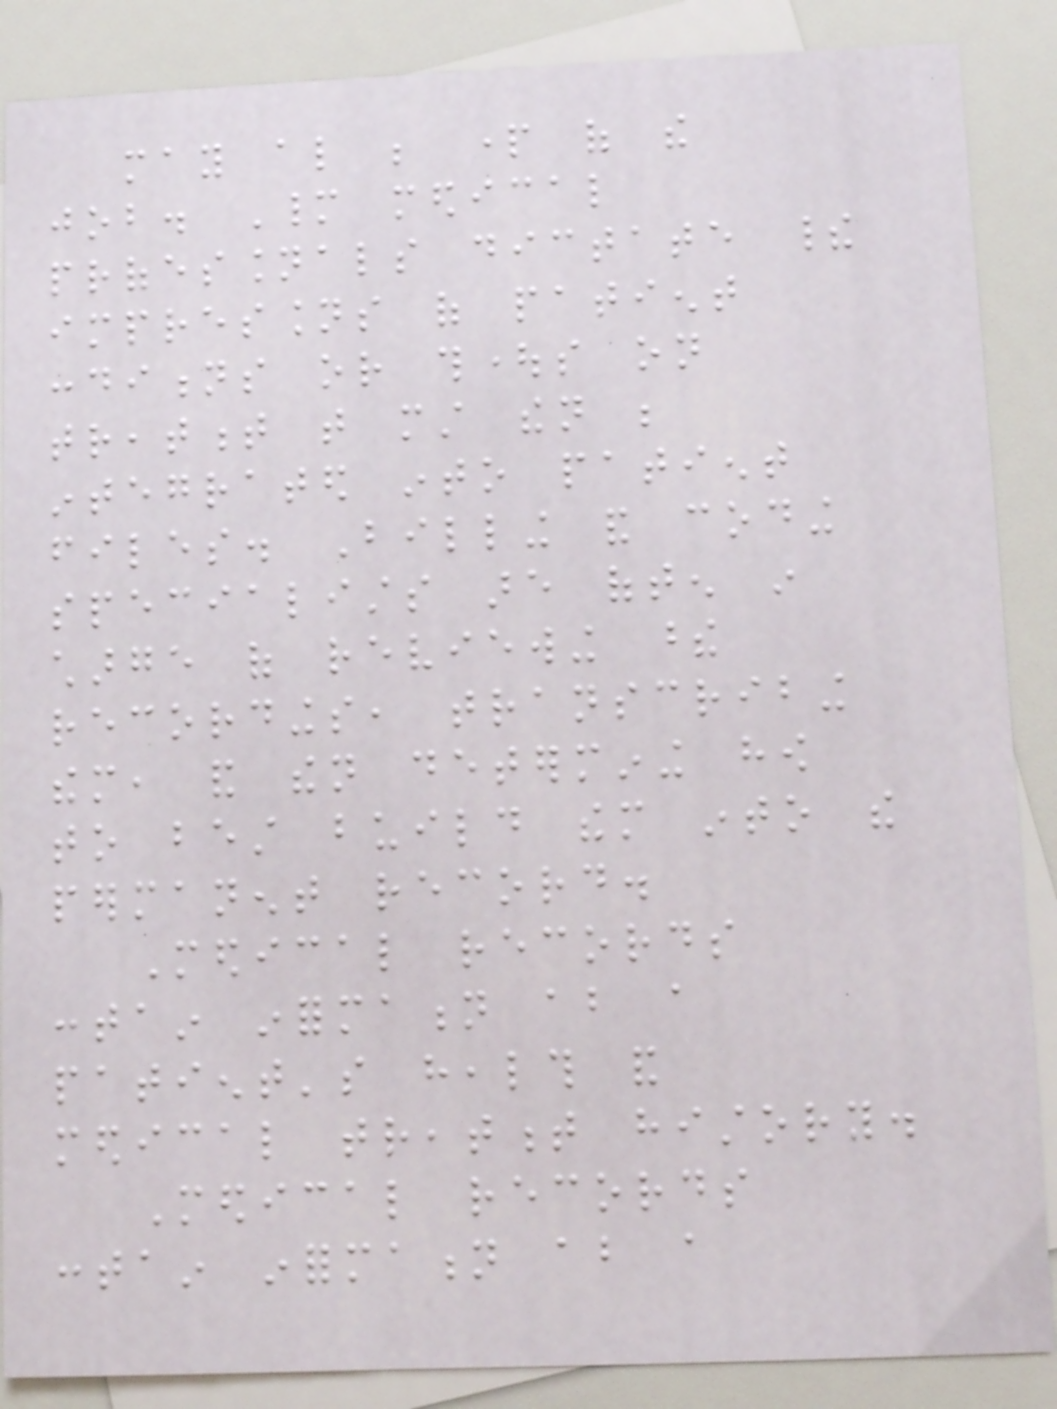may also be part of the
job. Many medical
professionals dictate their
impressions of patient
conditions or thoughts on
treatment that must then be
integrated into patient
files. Billing and coding
specialists are often in
charge of reviewing these
recordings, transcribing
them, and then determining how
to best build them into the
permanent record.
Medical records
contain information about a
patient's health and
medical treatment history.
Medical records
contain information about a
